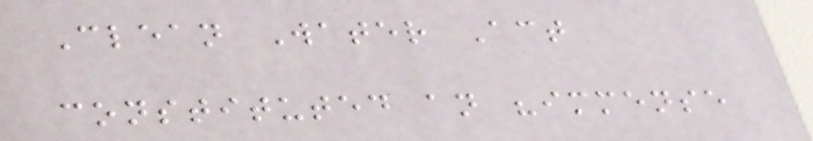Clean Water Act
constituted an "immense
